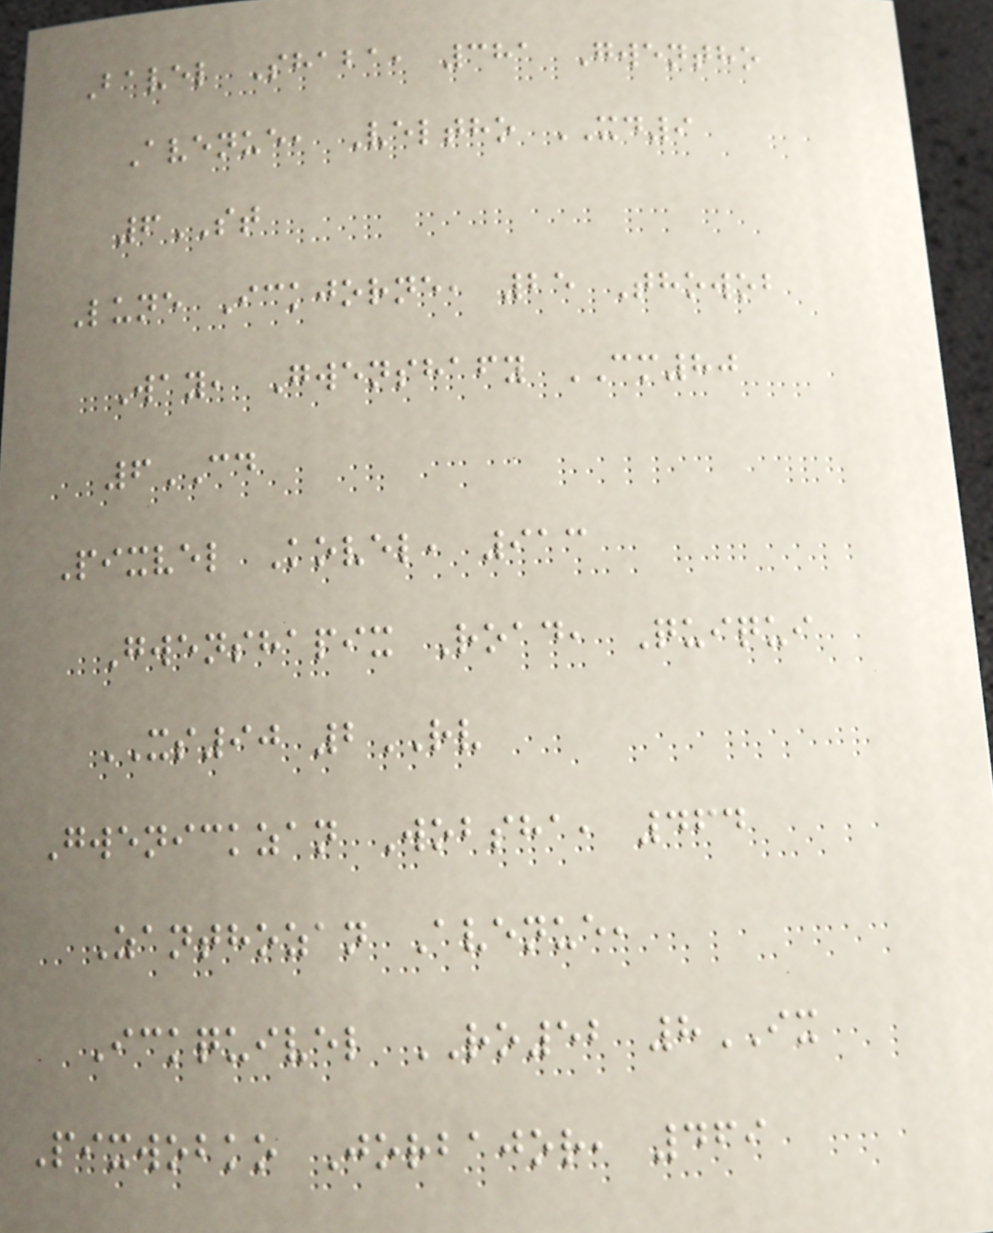Bavel Shaba, 381 Gwentho
Avenue, Veltho XD9
6ST
Lune Ickjorne, 25 Thowob
Way, Gwenshafy CM80
6CD
Pixvel Kovel, 913
Gwenshapix Road, Quiqui
XS90 2RV
Gwenickzan Wobsha, 464
Zanthozan Avenue,
Ickquivel RO52 8IX
Pixwobko Jorbajor, 469
